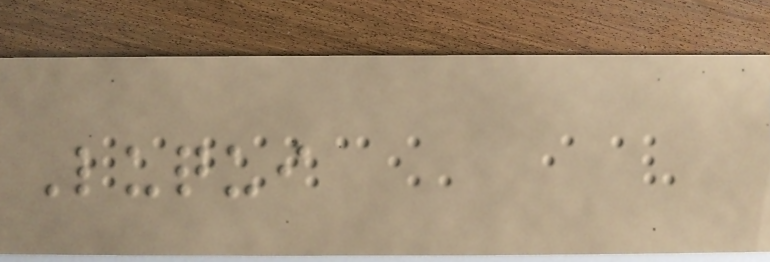Luqui
